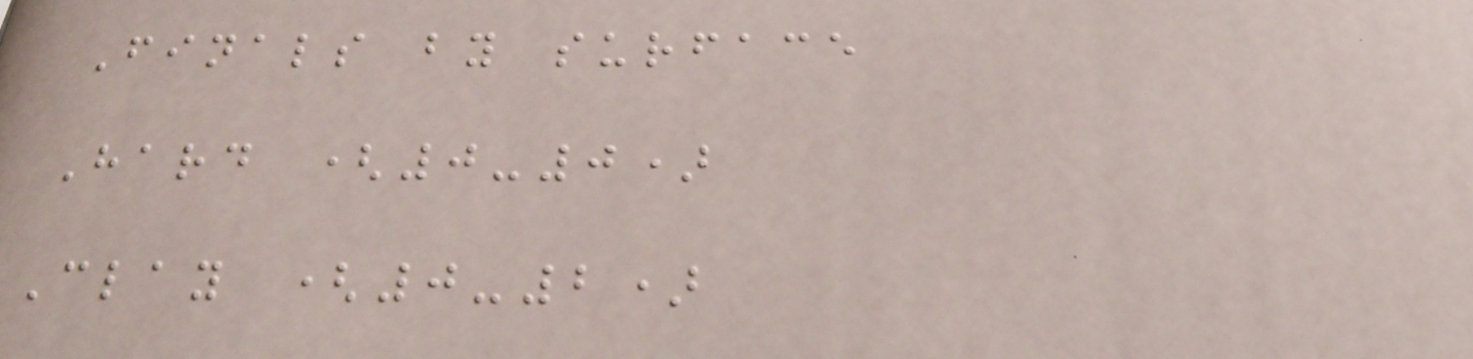Finals by surface
Hard (0-0)
Clay (0-2)
